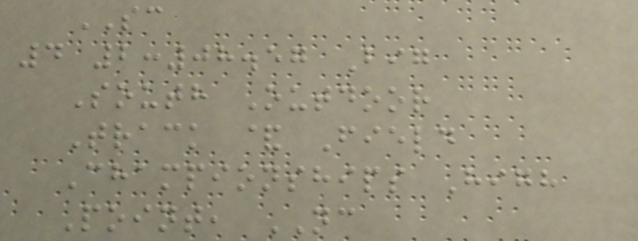SC
4 2:08.57 Big
South Outdoor
Track & Field
Championships High
Point, NC
